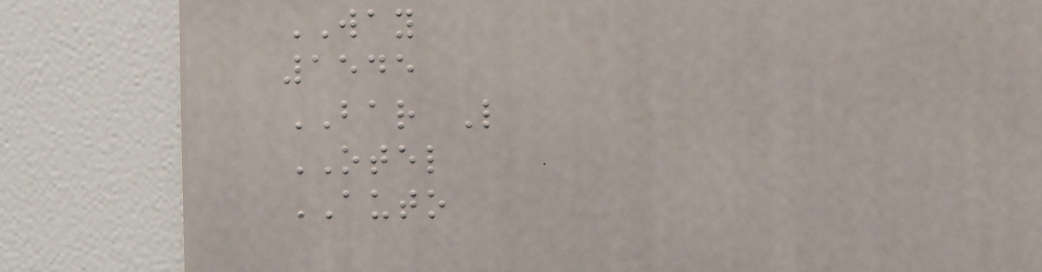WAY
1545
BAR L
OTEL
AUTO
